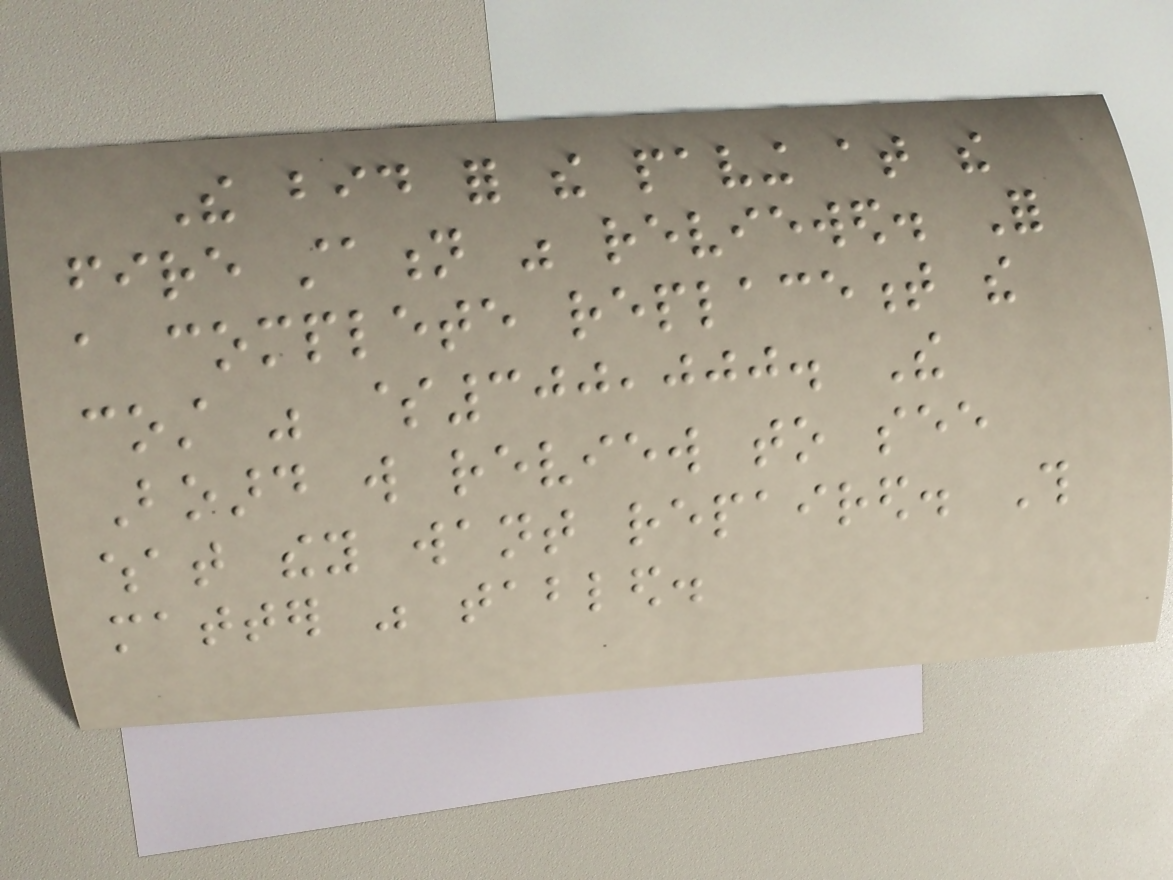The bid for the paving at the
fire station was reviewed. For
a complete replacement the
cost was $300,000. The
Board will review to see
what they want repaired. This
matter was tabled.
